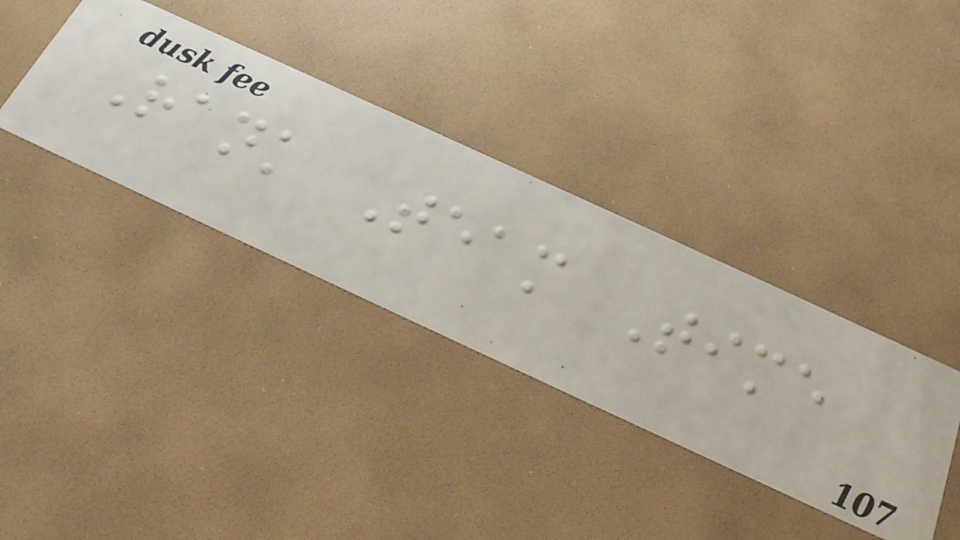Rank Team Time
